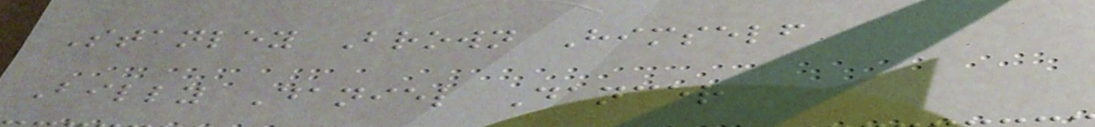Stanley Brown Himself
Billy Daniel Dancer
